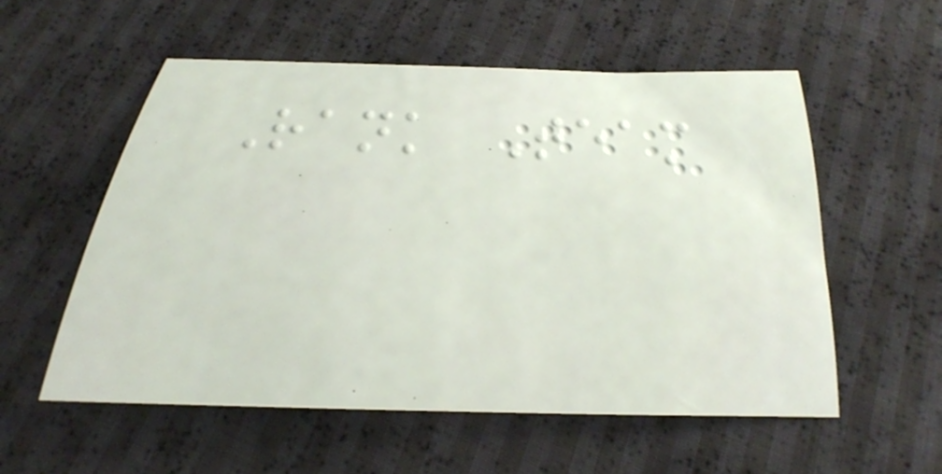Rank Team
